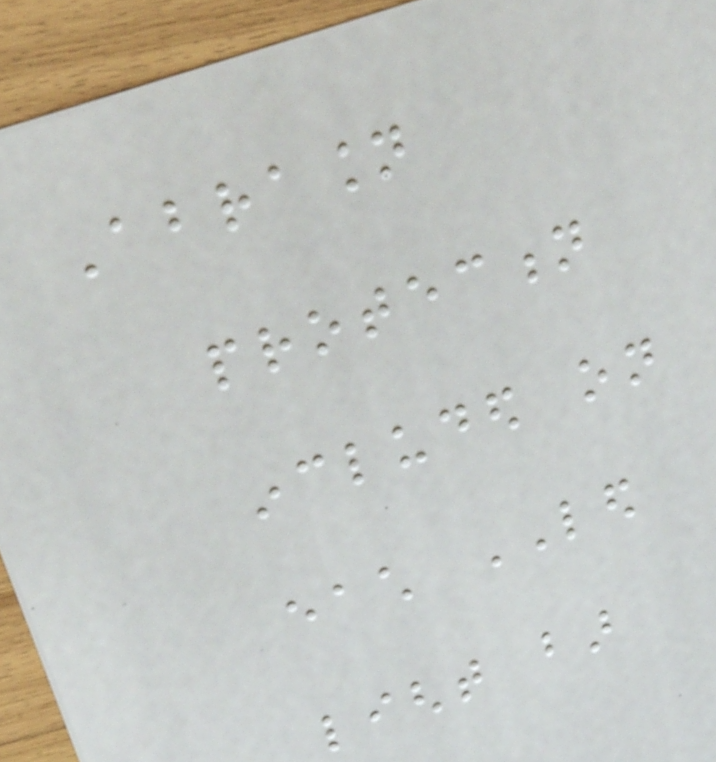Abrasion
protection
included on
each LED
light bar
